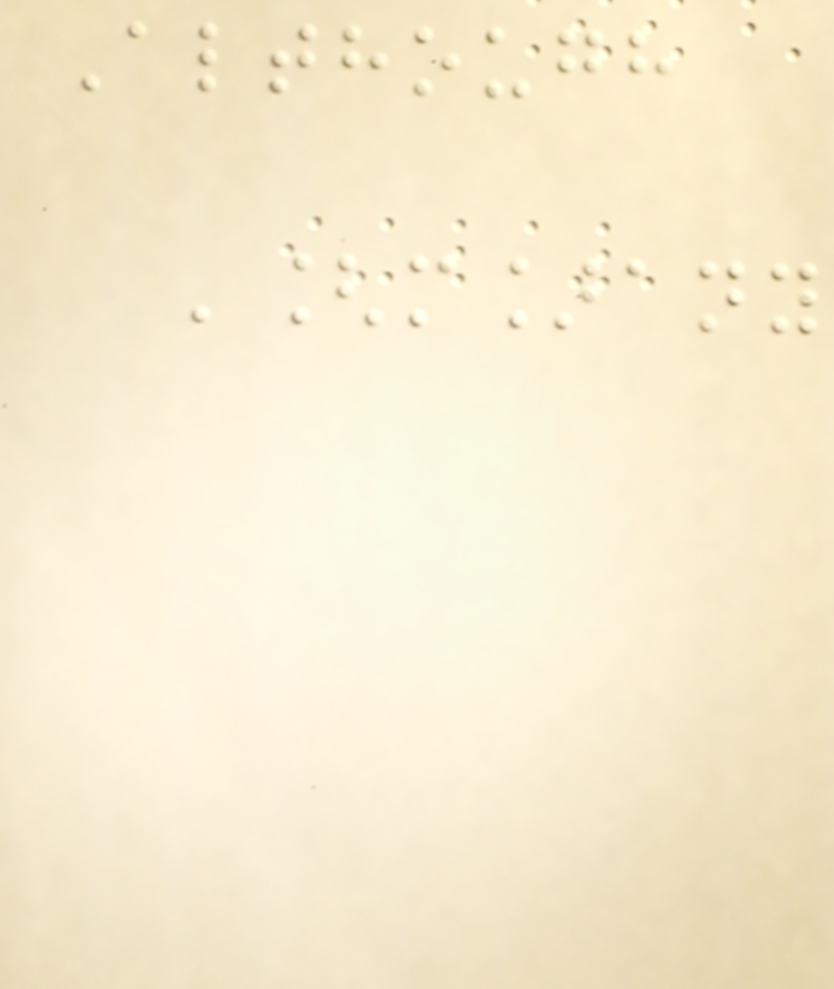Although
'[m]any
